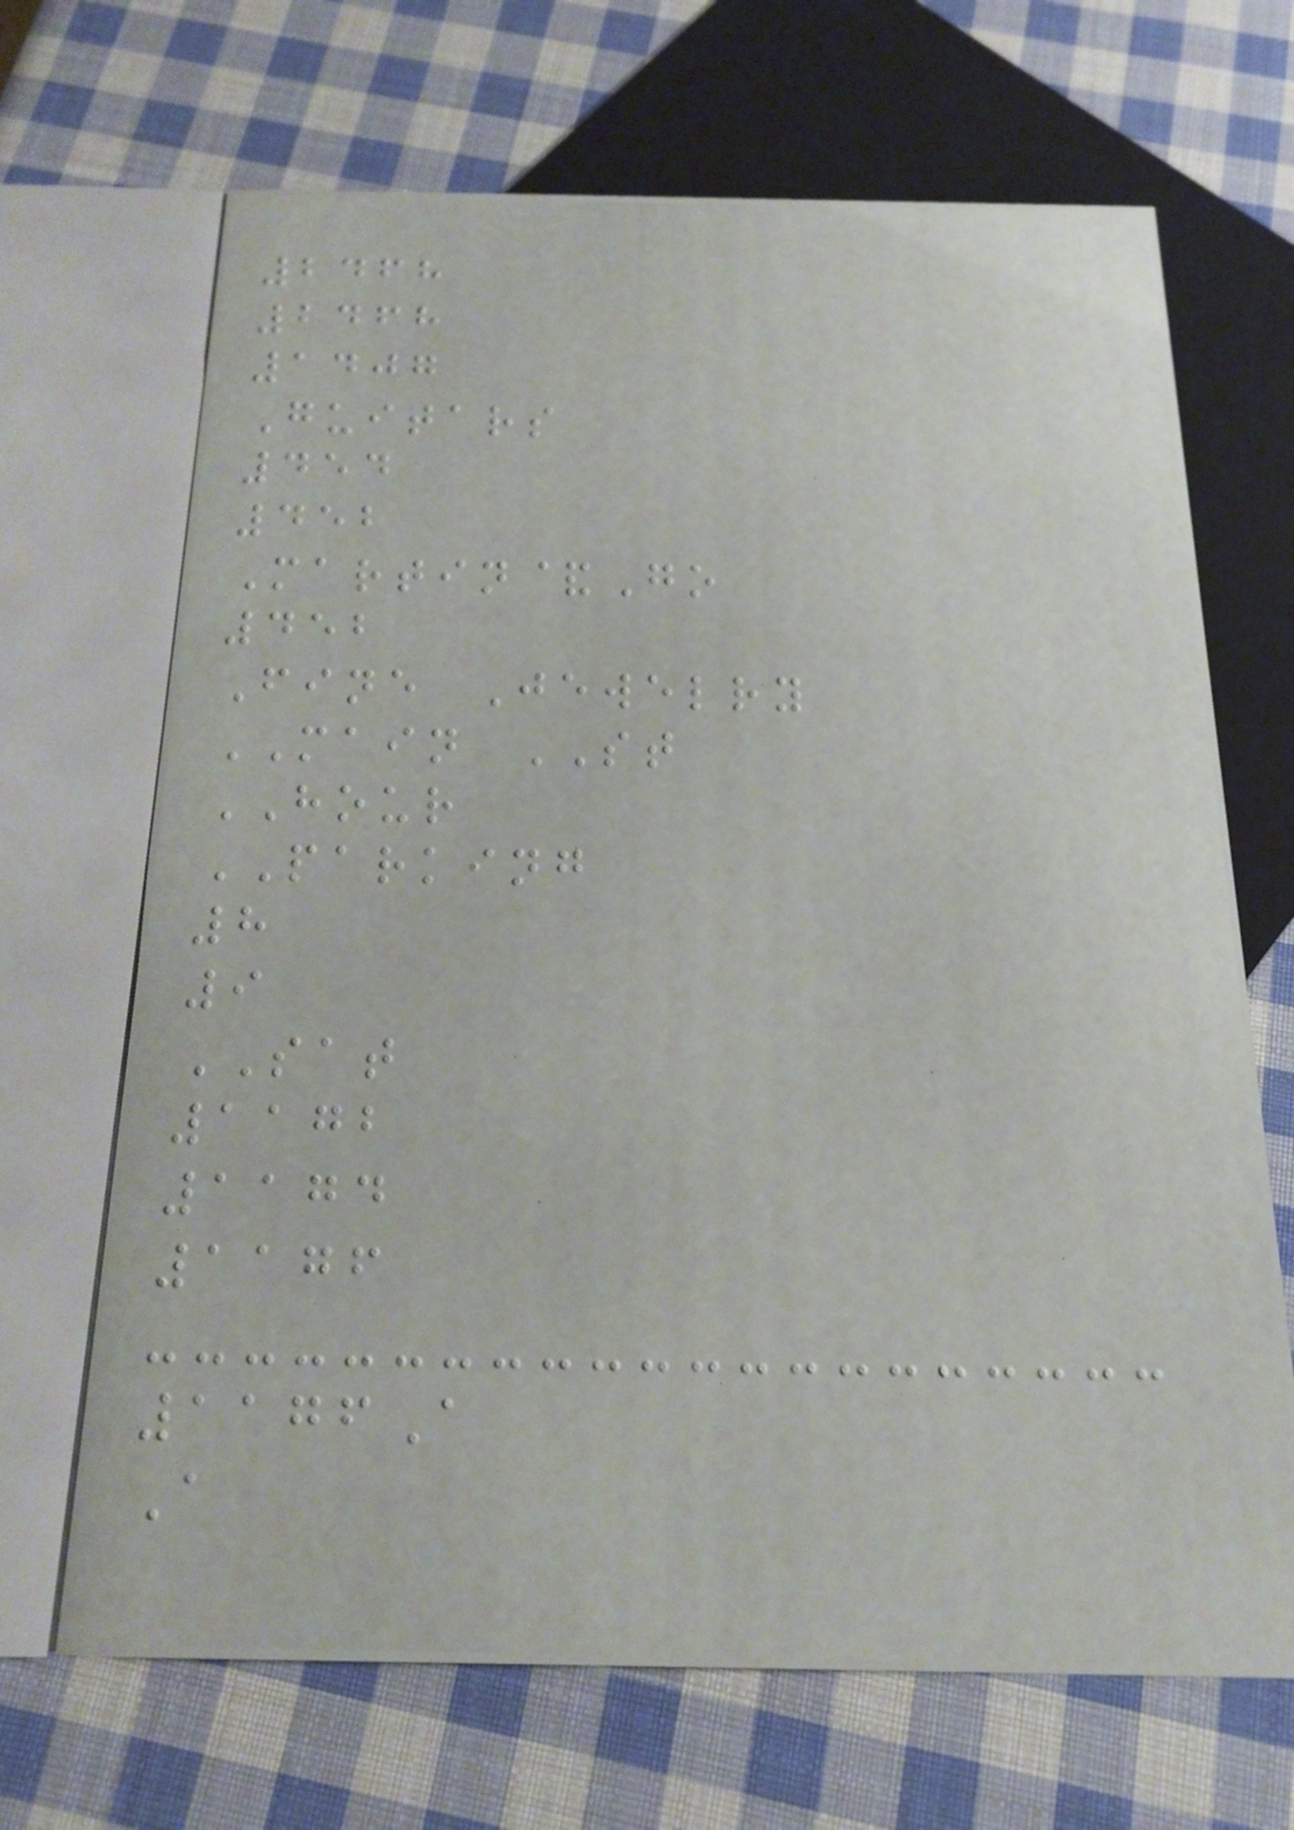2468
2468
1407
Guitars
454
452
Martin&Go
452
Fine Jewelry
MAIN ST
HOUR
PARKING
8
9
SAT
1172
1174
1176
1176A
A
